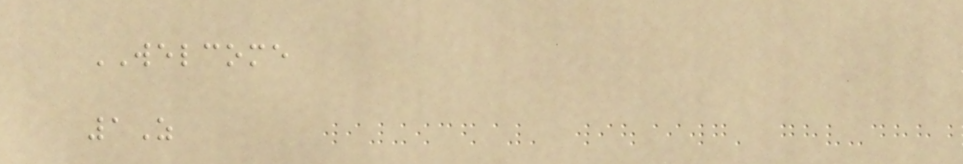WELCOME
1Z
